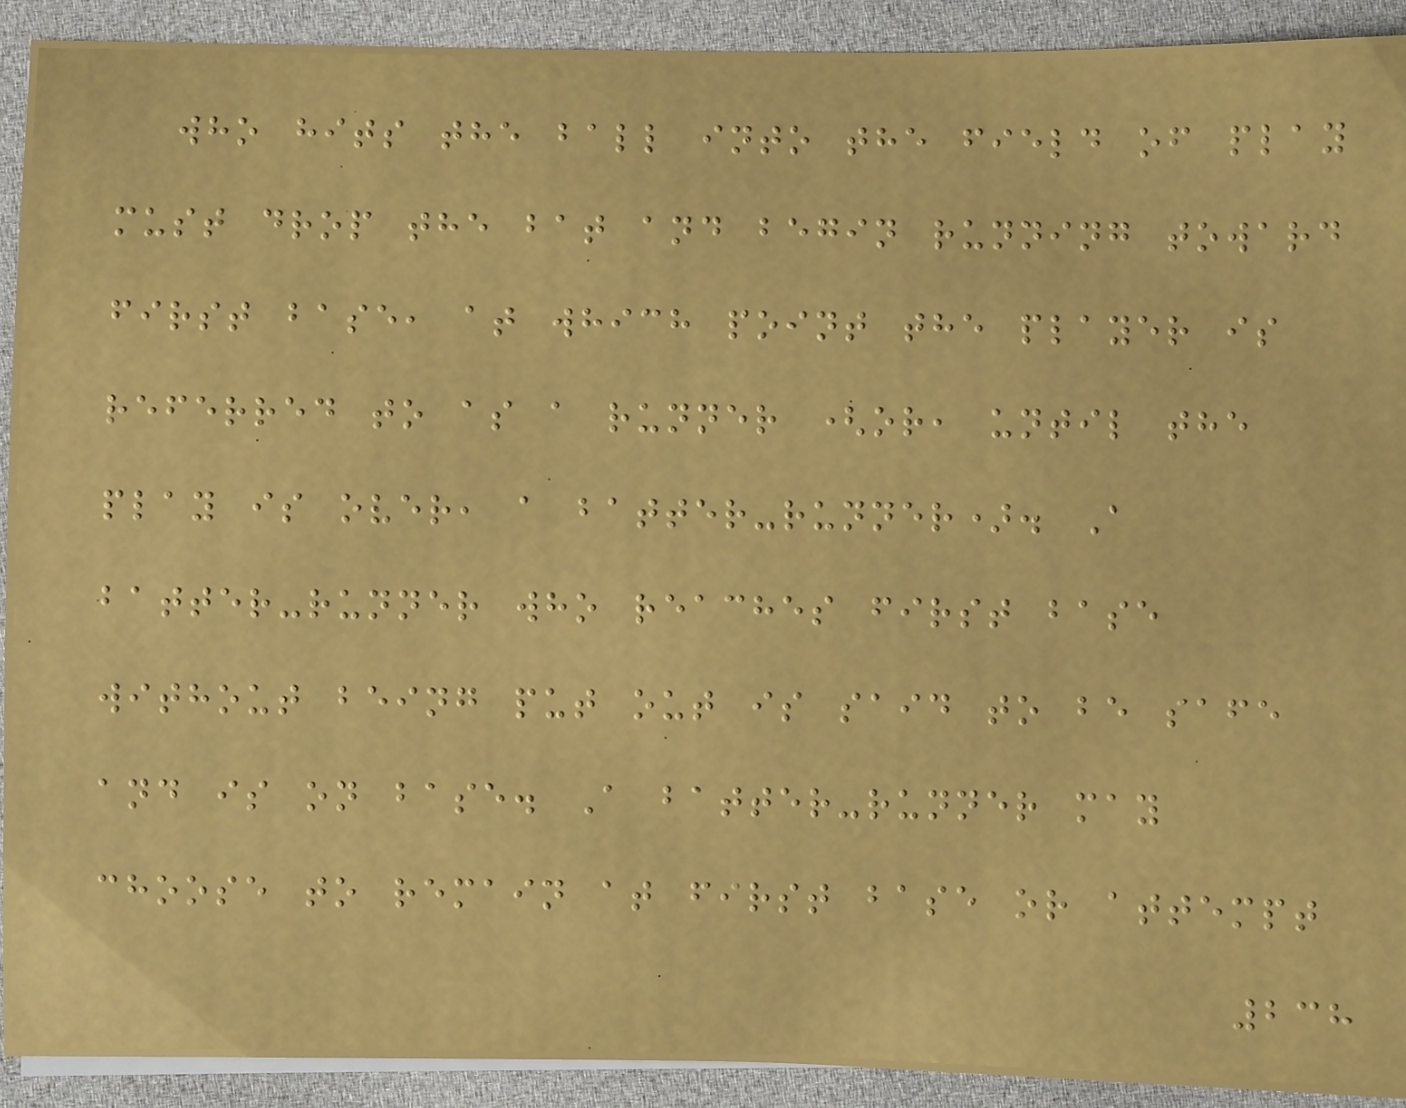who hits the ball into the field of play
must drop the bat and begin running toward
first base, at which point the player is
referred to as a runner (or, until the
play is over, a batter-runner). A
batter-runner who reaches first base
without being put out is said to be safe
and is on base. A batter-runner may
choose to remain at first base or attempt
238
